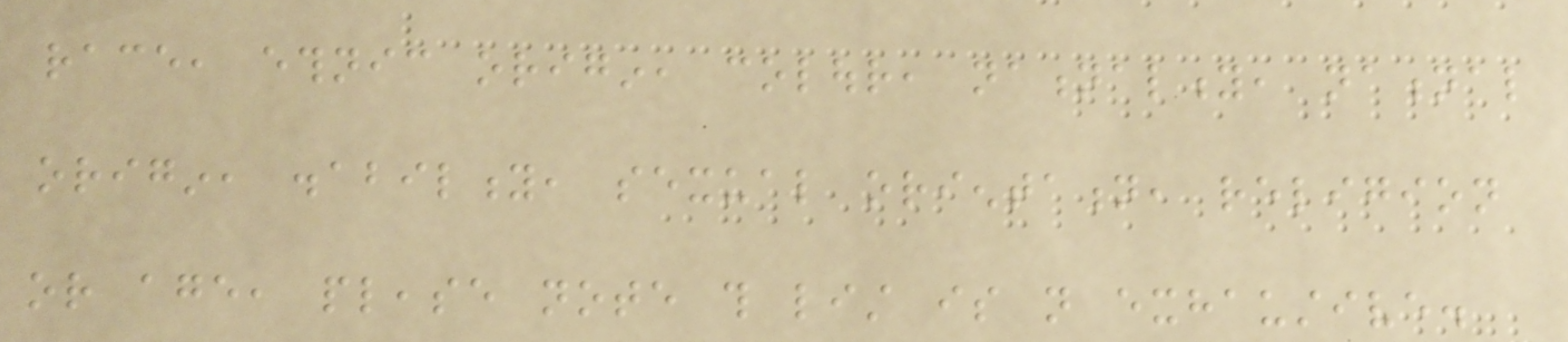race, ethnic origin, colour, nationality, national
origin, disability, sexual orientation, religion
or age, please note this list is not exhaustive.
